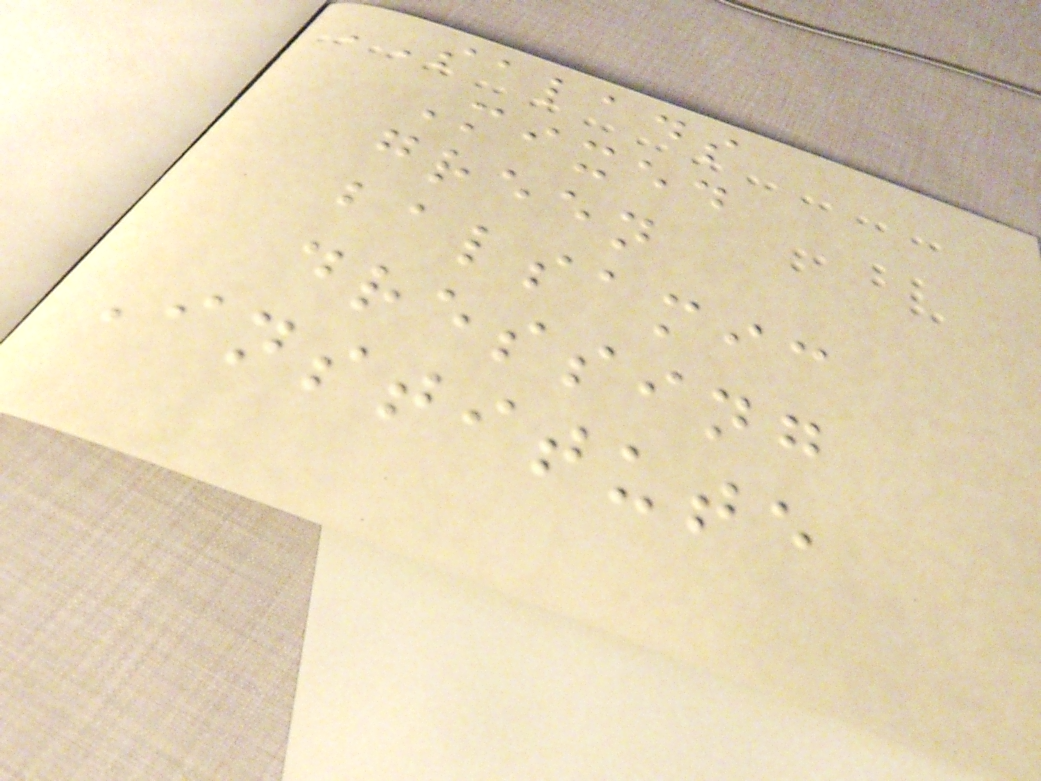SALADS
Mixed
green
balsamic
dressing
Institute
